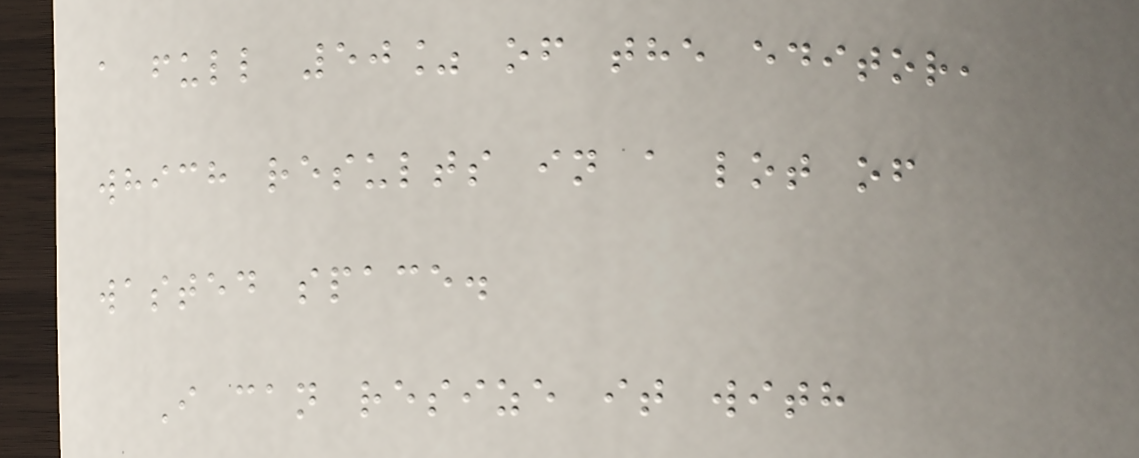a full 50% of the editor,
which results in a lot of
wasted space.
I can resize it with
